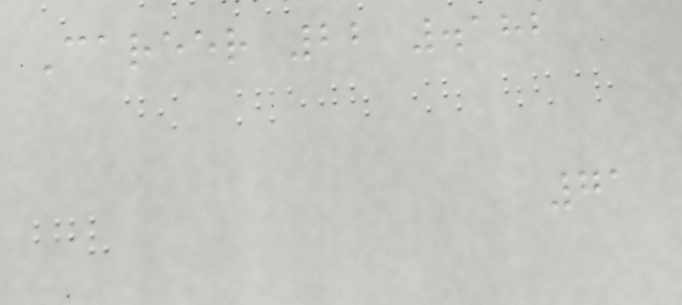Career 22 .182
71
